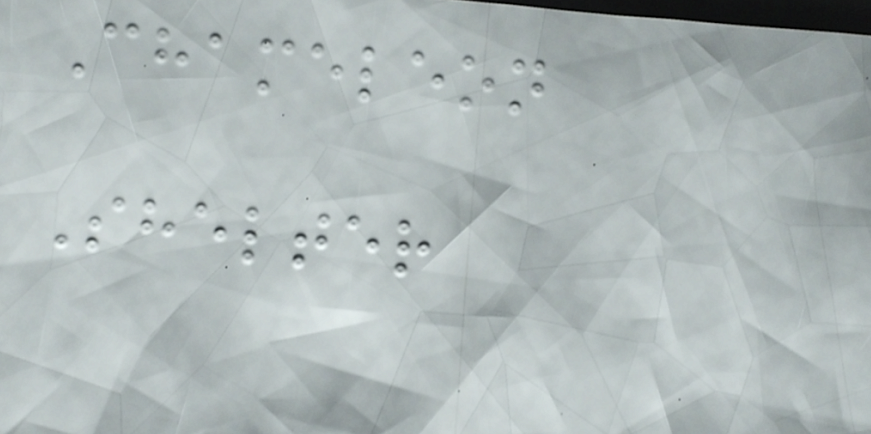Chameleon
Shelter
